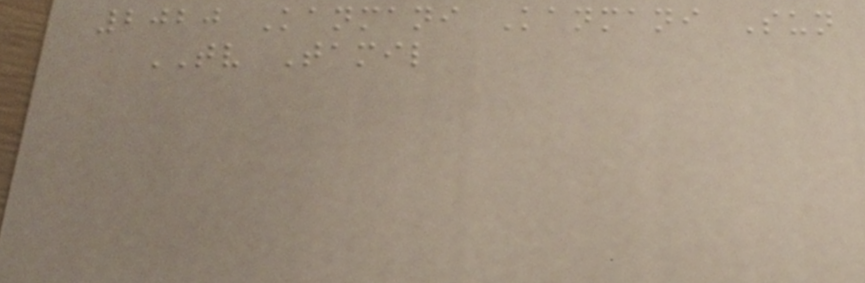2020 Kanmani Kanmani Sun
TV Tamil
